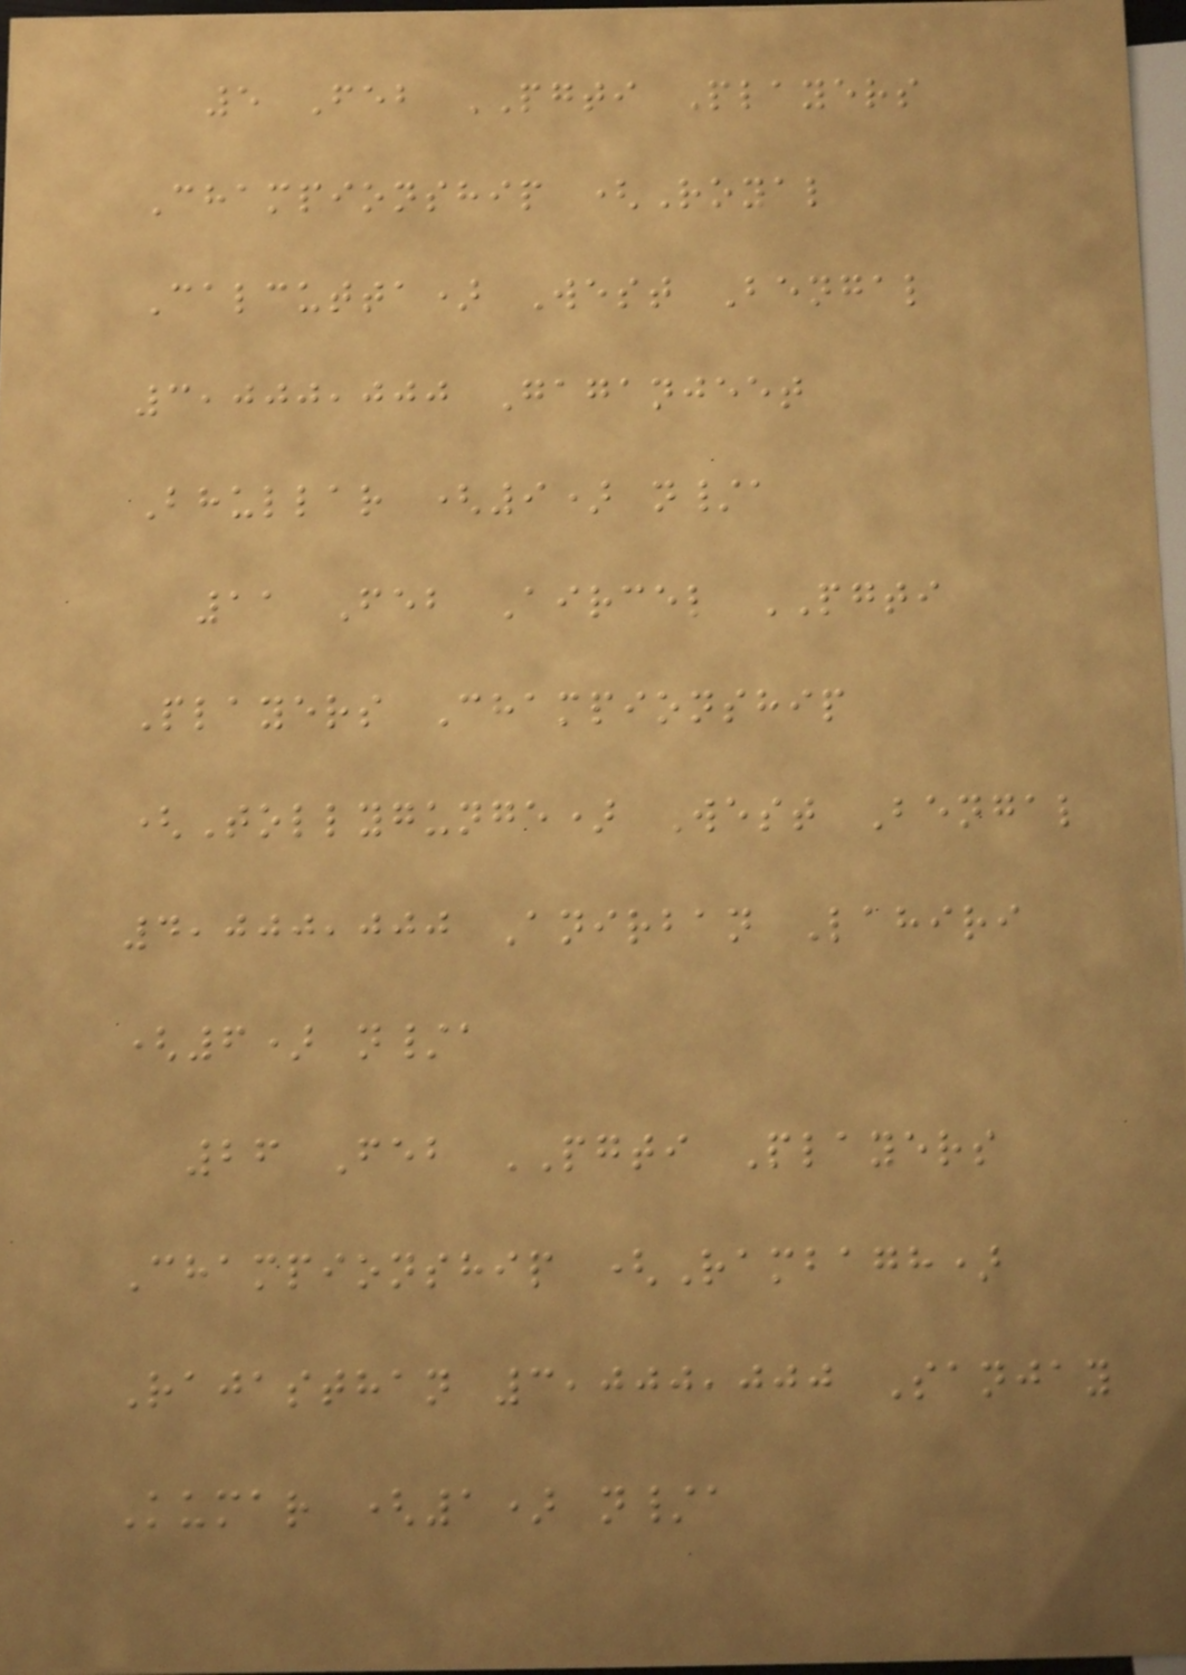5 Feb PGTI Players
Championship (Royal
Calcutta) West Bengal
3,000,000 Gaganjeet
Bhullar (9) n/a
11 Feb Aircel PGTI
Players Championship
(Tollygunge) West Bengal
4,000,000 Anirban Lahiri
(6) n/a
26 Feb PGTI Players
Championship (Rambagh)
Rajasthan 3,000,000 Sanjay
Kumar (1) n/a
